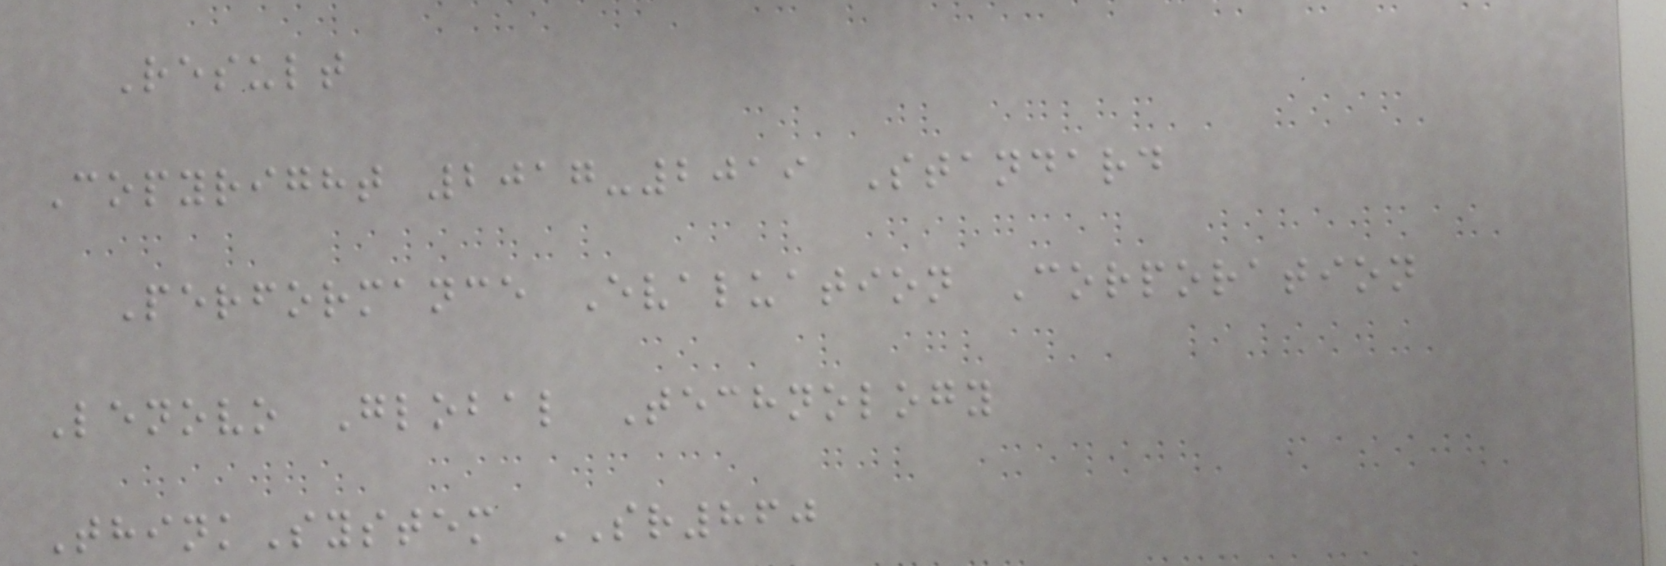Result
Copyright 2017-2019 Standard
Performance Evaluation Corporation
Lenovo Global Technology
ThinkSystem SR860
